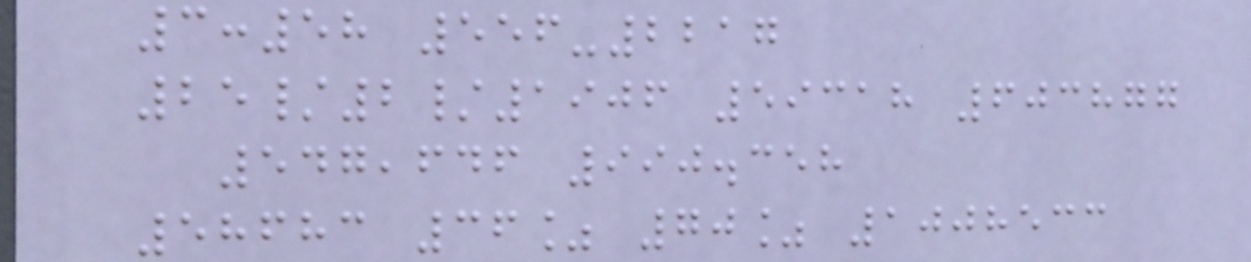3:58 556-2217
25/2/1906 59318 603877
547,646 990.358
58683 36% 70% 1008533
